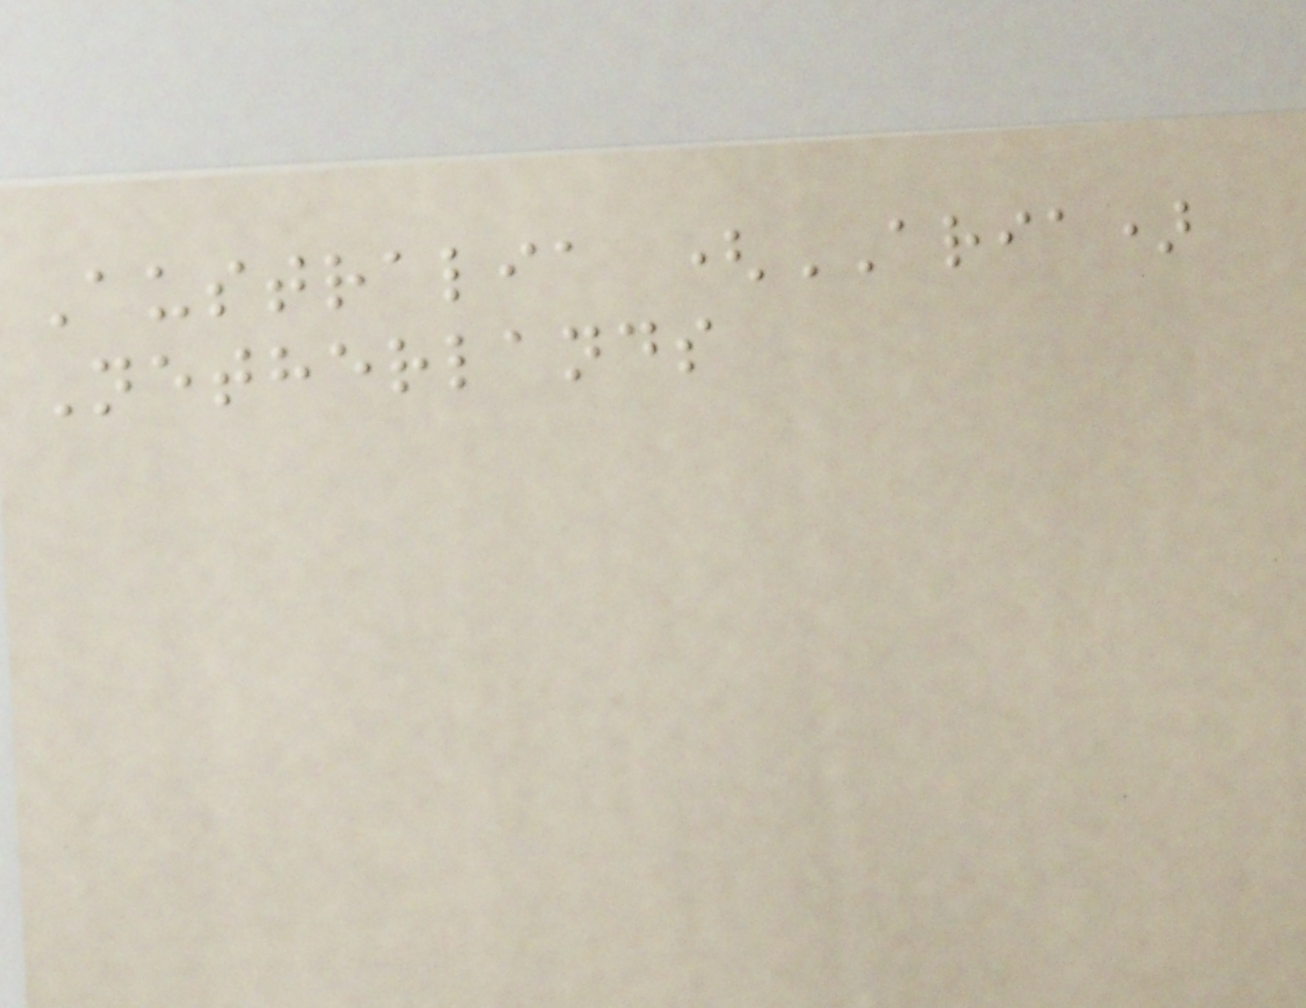Australia (ARIA)
Netherlands
